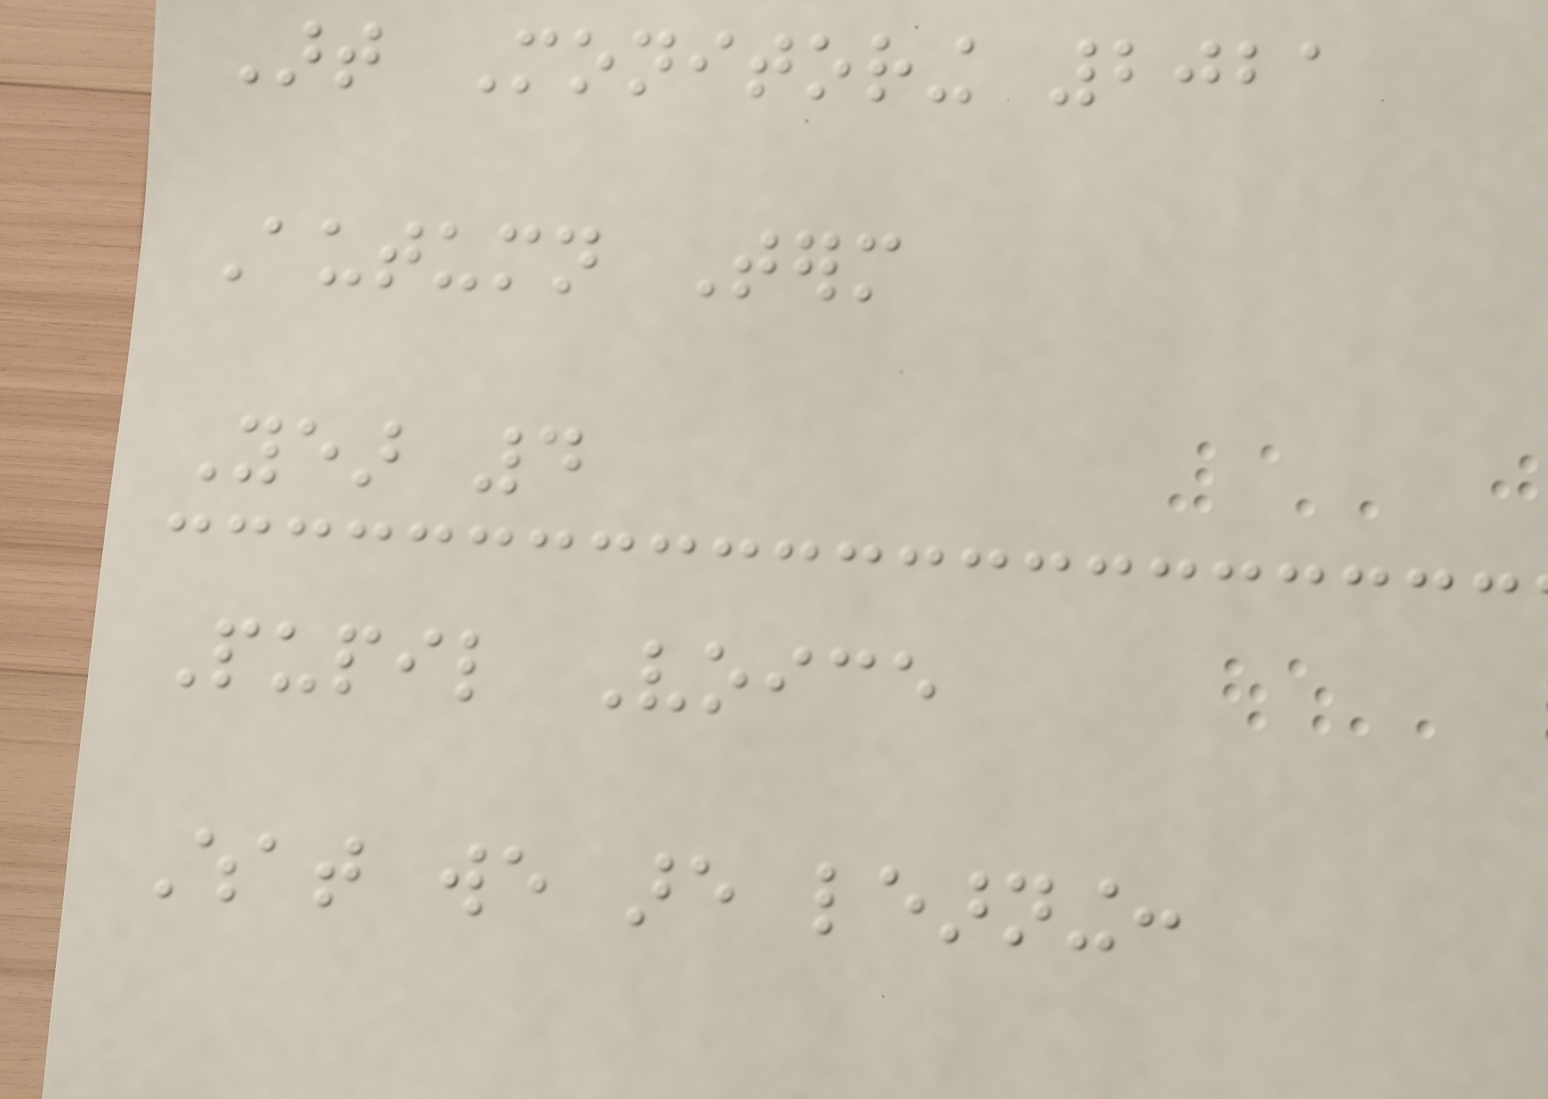Art Monitoring 2021
Autumn Term
Year 4
Pupil Voice
What we are learning:
